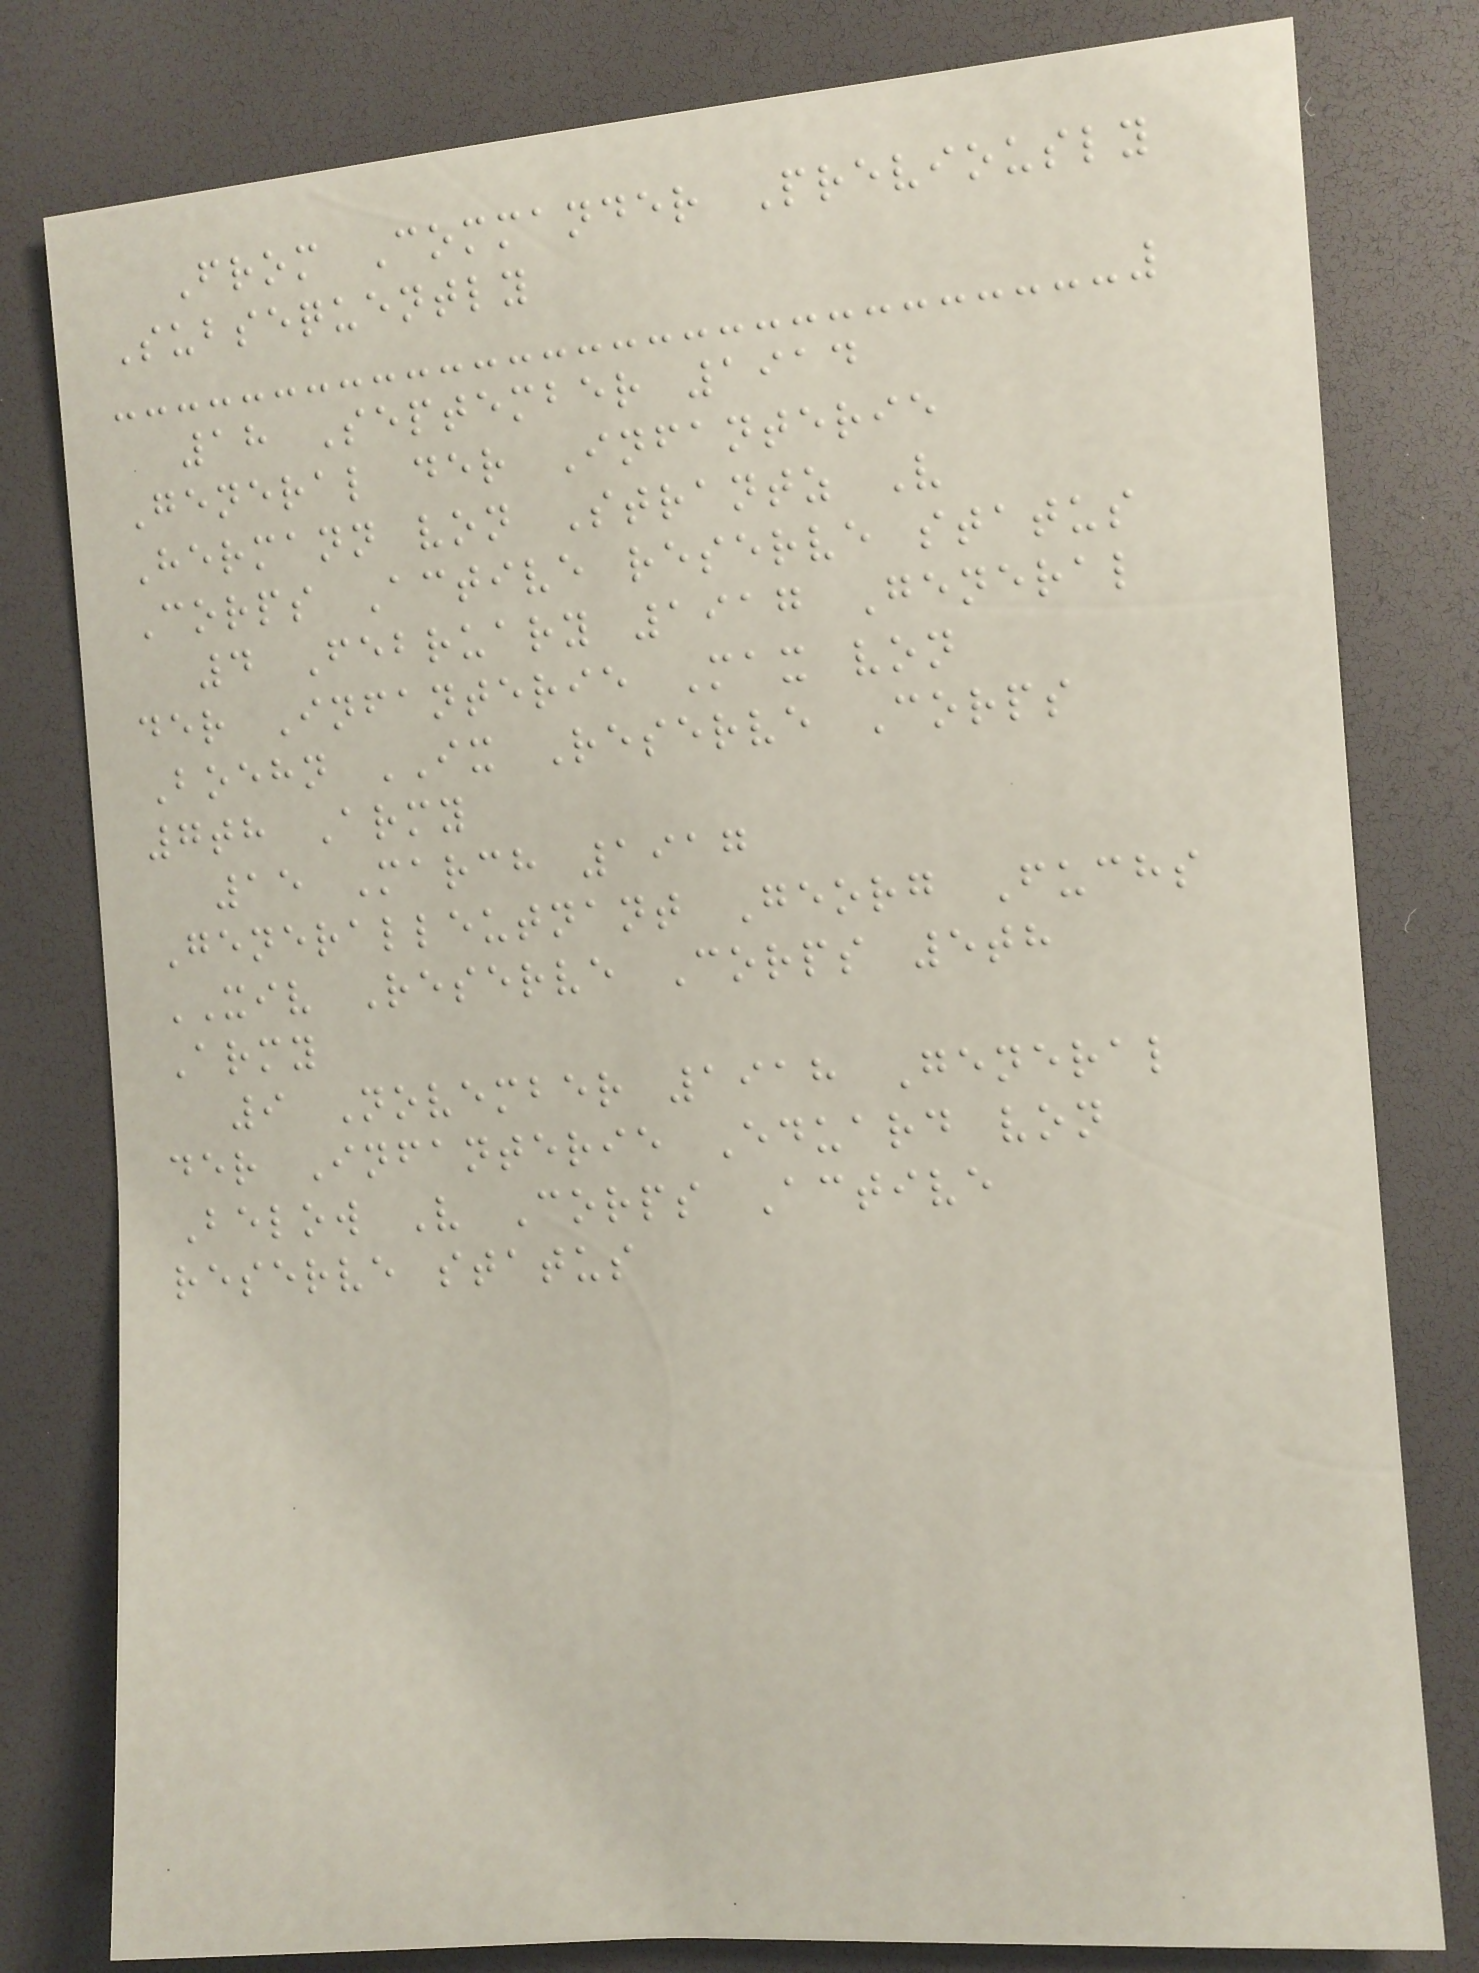From Commander Previously
Subsequently
18 September 1914
General der Infanterie
Hermann von Strantz V
Corps Active reserve status
4 February 1917 General
der Infanterie Max von
Boehn IX Reserve Corps
7th Army
15 March 1917
Generalleutnant Georg Fuchs
XIV Reserve Corps 5th
Army
9 November 1918 General
der Infanterie Eduard von
Below V Corps Active
reserve status
